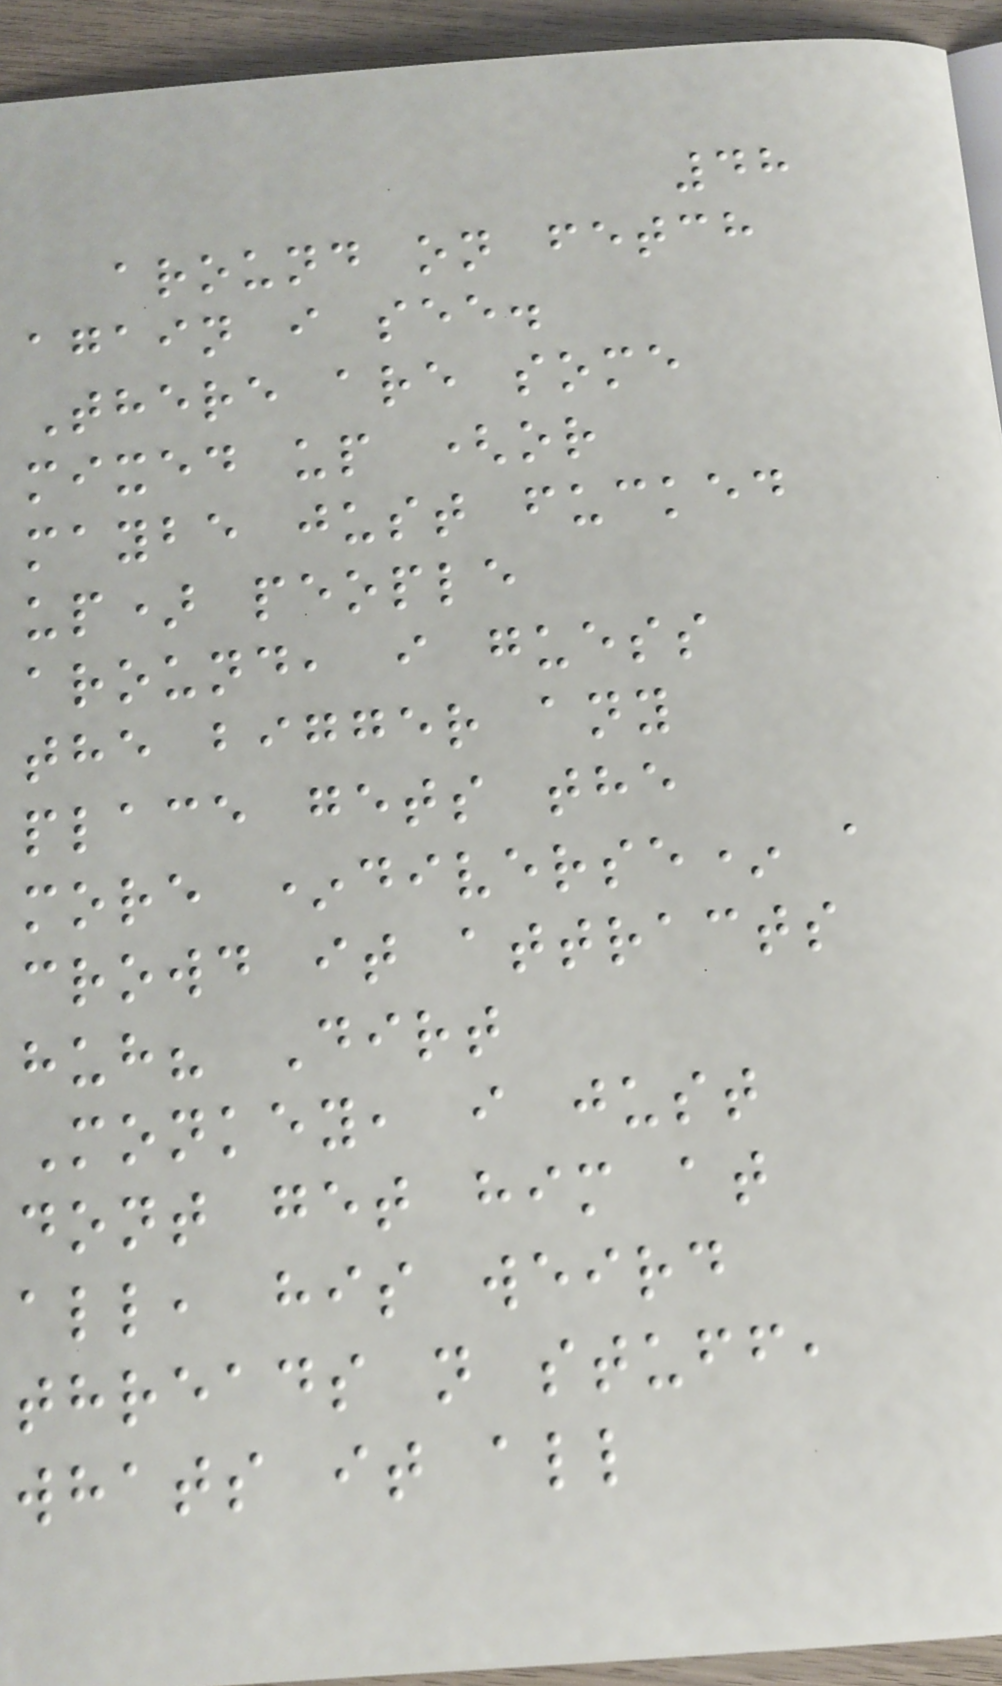48
around on fetch
again i see.
There are some
mixed up (or
maybe just fucked
up) people
around, i guess
the bigger any
place gets the
more *diverse* a
crowd it attracts
huh? Dirt
Monkey, i just
dont get him at
all, his weird
threads n stuff,
whats it all
